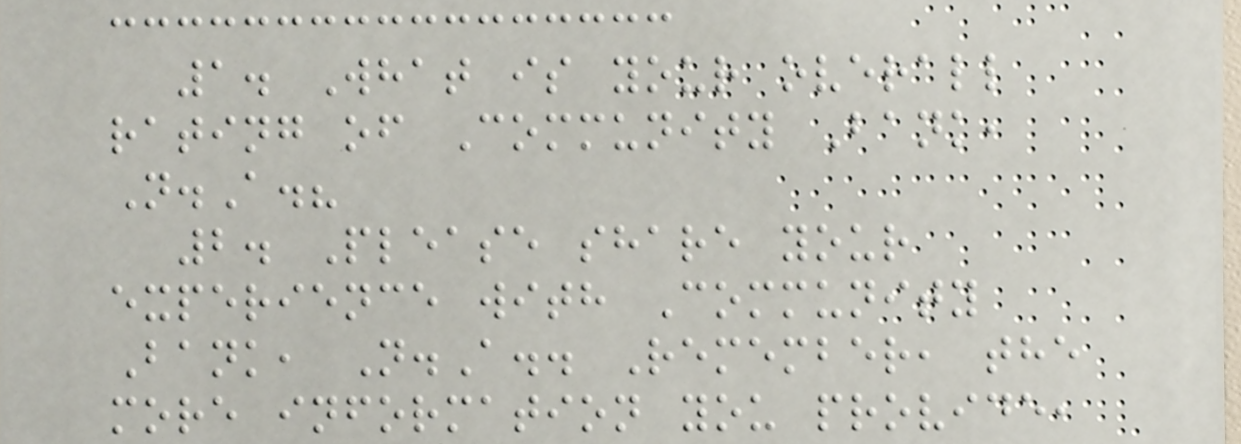1. What is your overall
rating of Community Bank,
N.A.?
2. Please share your
experience with Community
Bank, N.A.. Remember, the
more information you provide,
